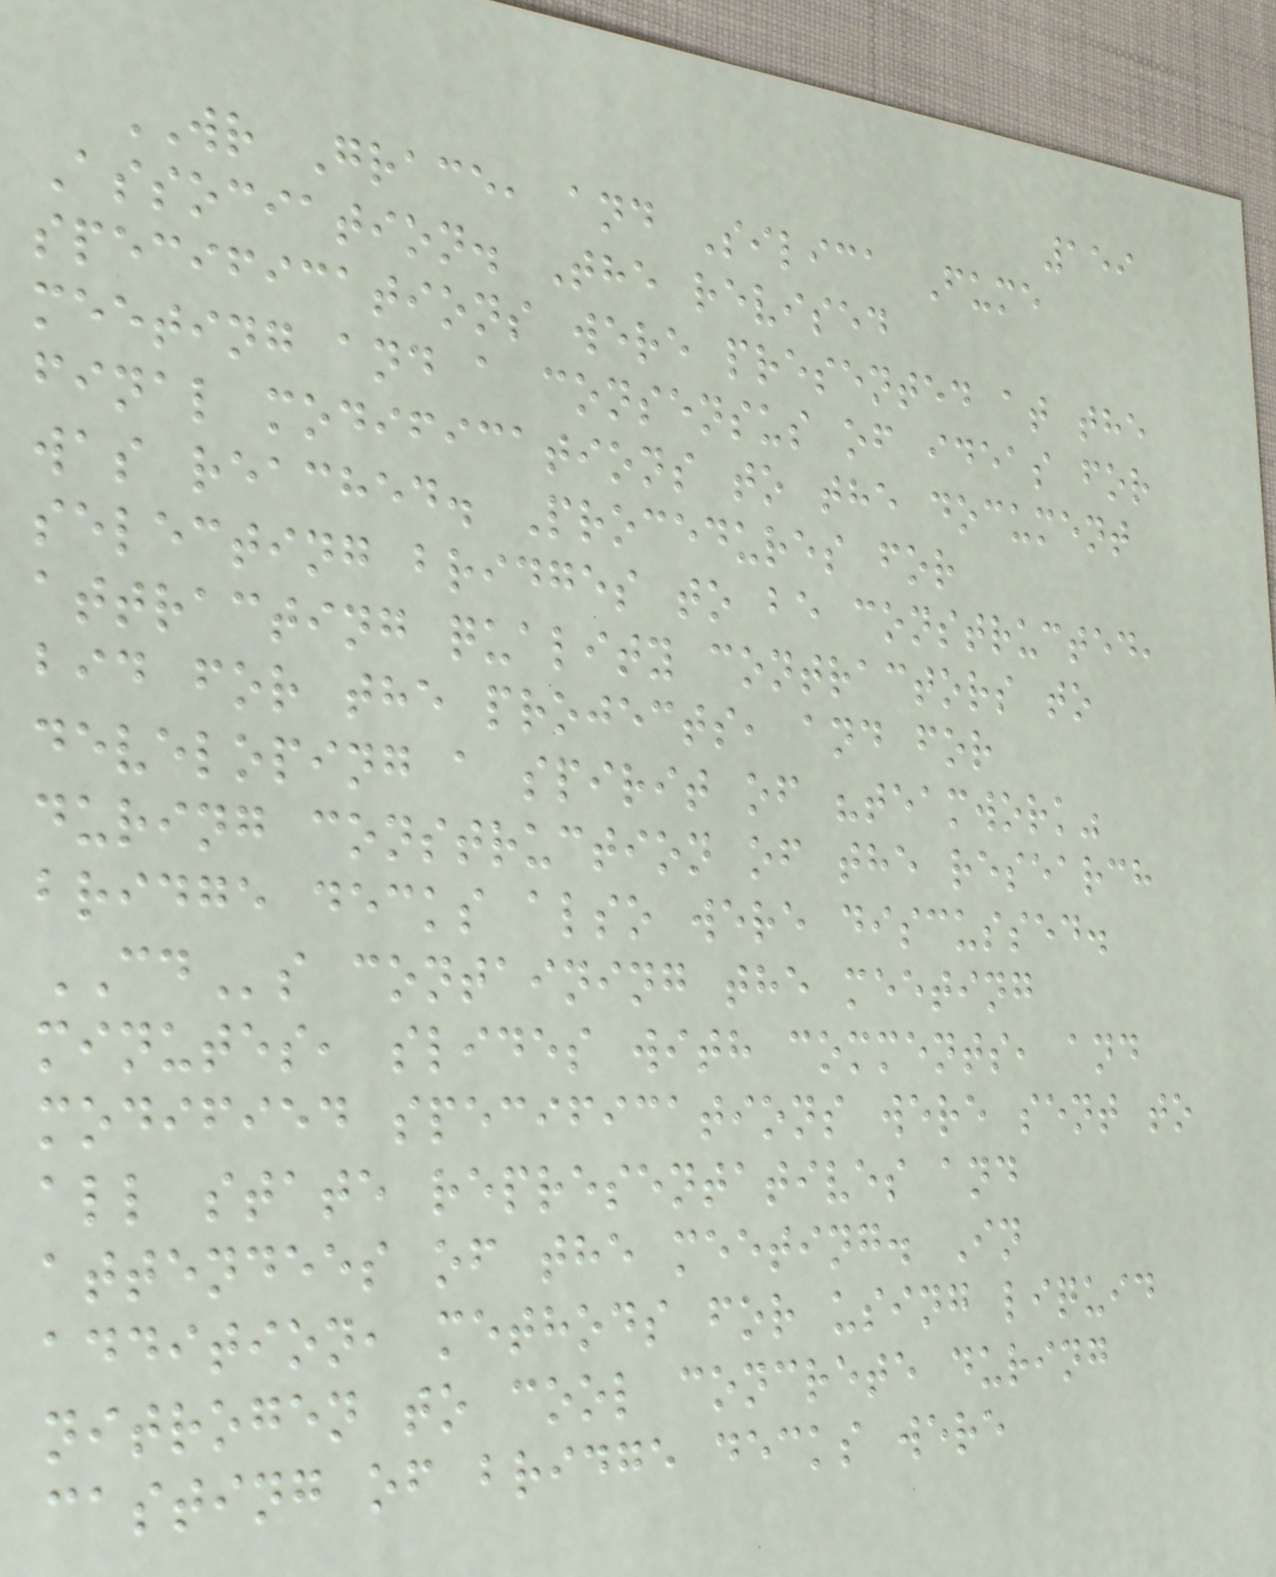159
WR Grace, and Silica Fume
Association. The revised
specifications were presented at the
meeting and a consensus of ideas for
final modifications to the document
was reached. Procedures for
selecting bridges to be constructed,
attracting quality contractors to
bid for the projects, and for
developing a spirit of "teamwork"
during construction of the research
bridge decks also were discussed.
CDs containing the meeting
minutes, slides with comments, and
modified specifications were sent to
all state representatives and
attendees of the meeting. In
addition, methods for using liquid
nitrogen to cool concrete during
casting of bridge decks were
